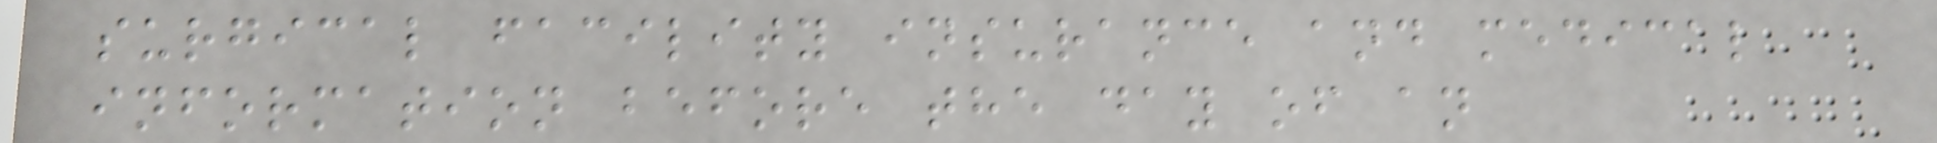surgical facility insurance and medical
information before the day of an
